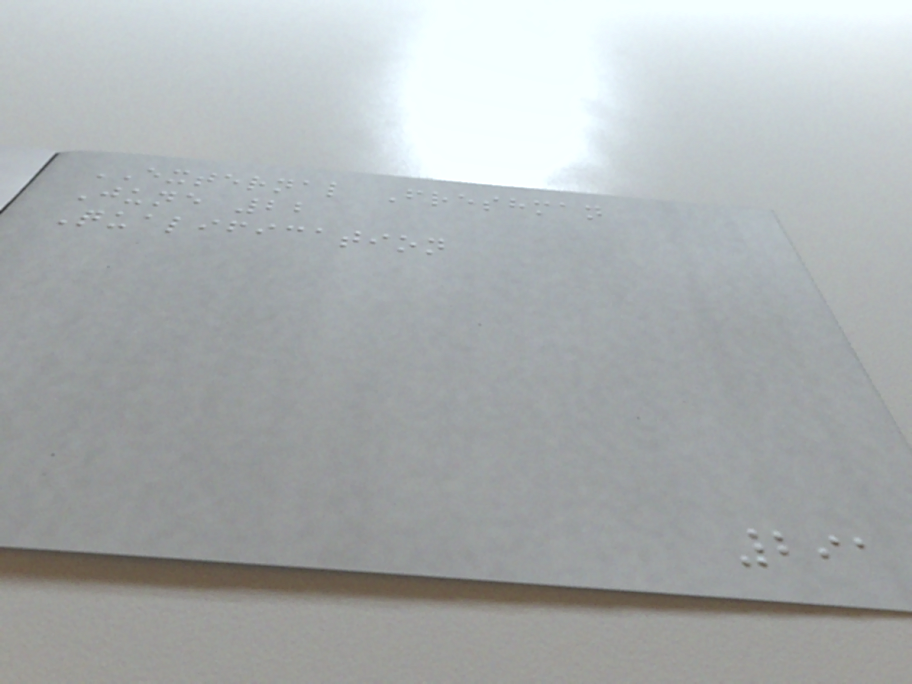EXTERNAL Freshman
June 22
Qualification
291
